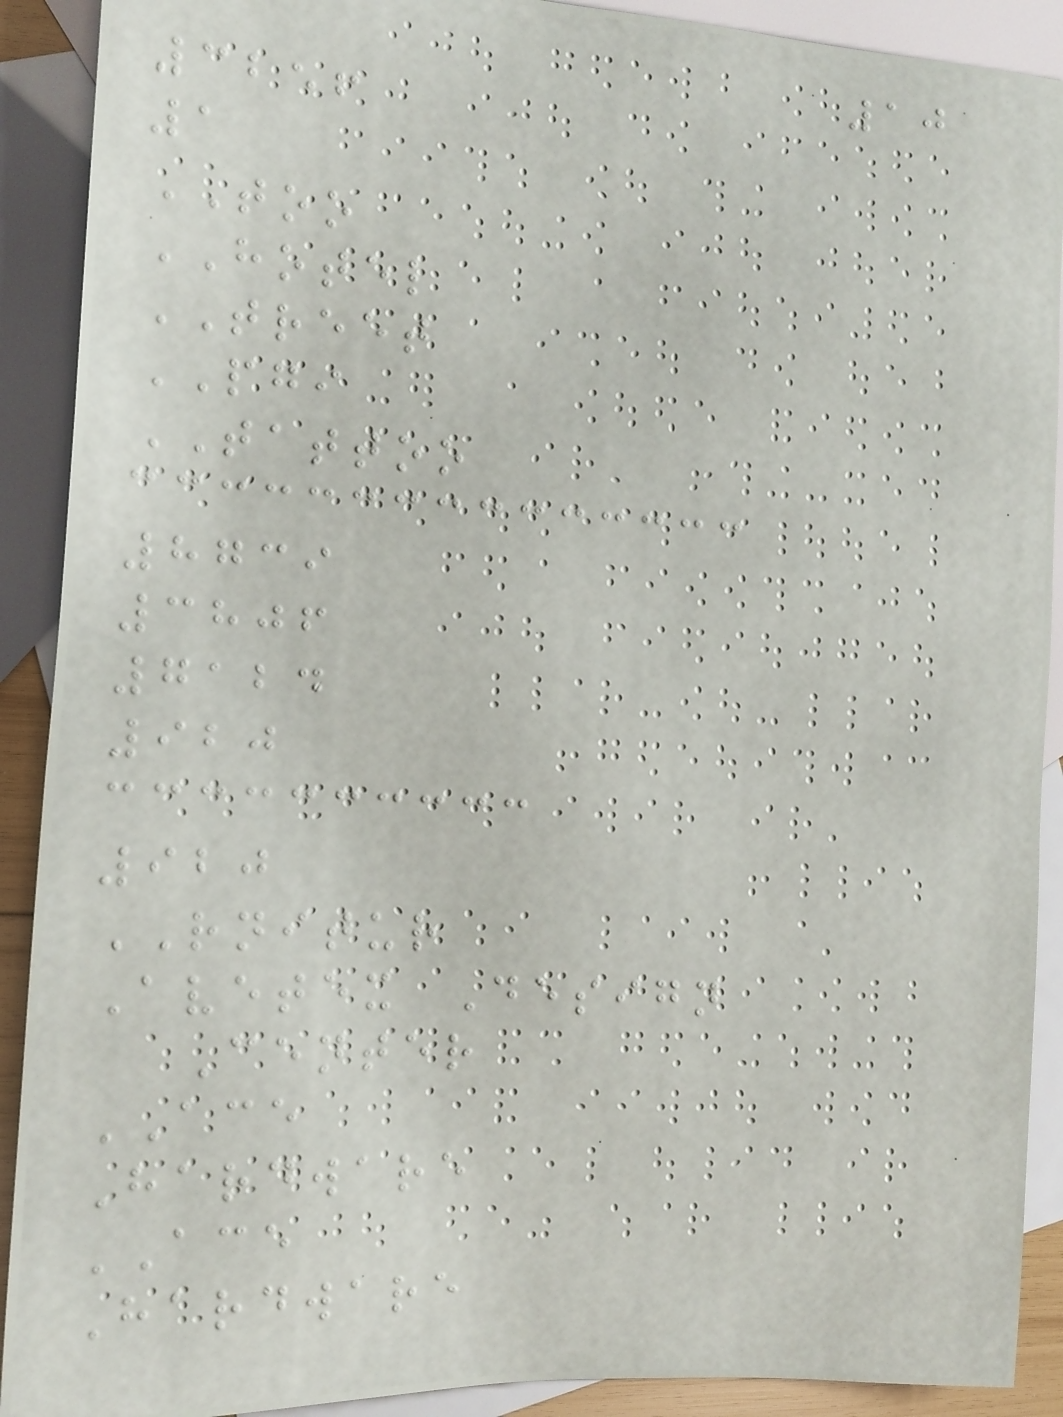10
3256
1
TOO
HOTEL
TREET
PGI
TATTOO
8739
3806
7124
920
920
RNITUR
Avetex Design
Center
ACE
Hardware
ACE
Hardware
